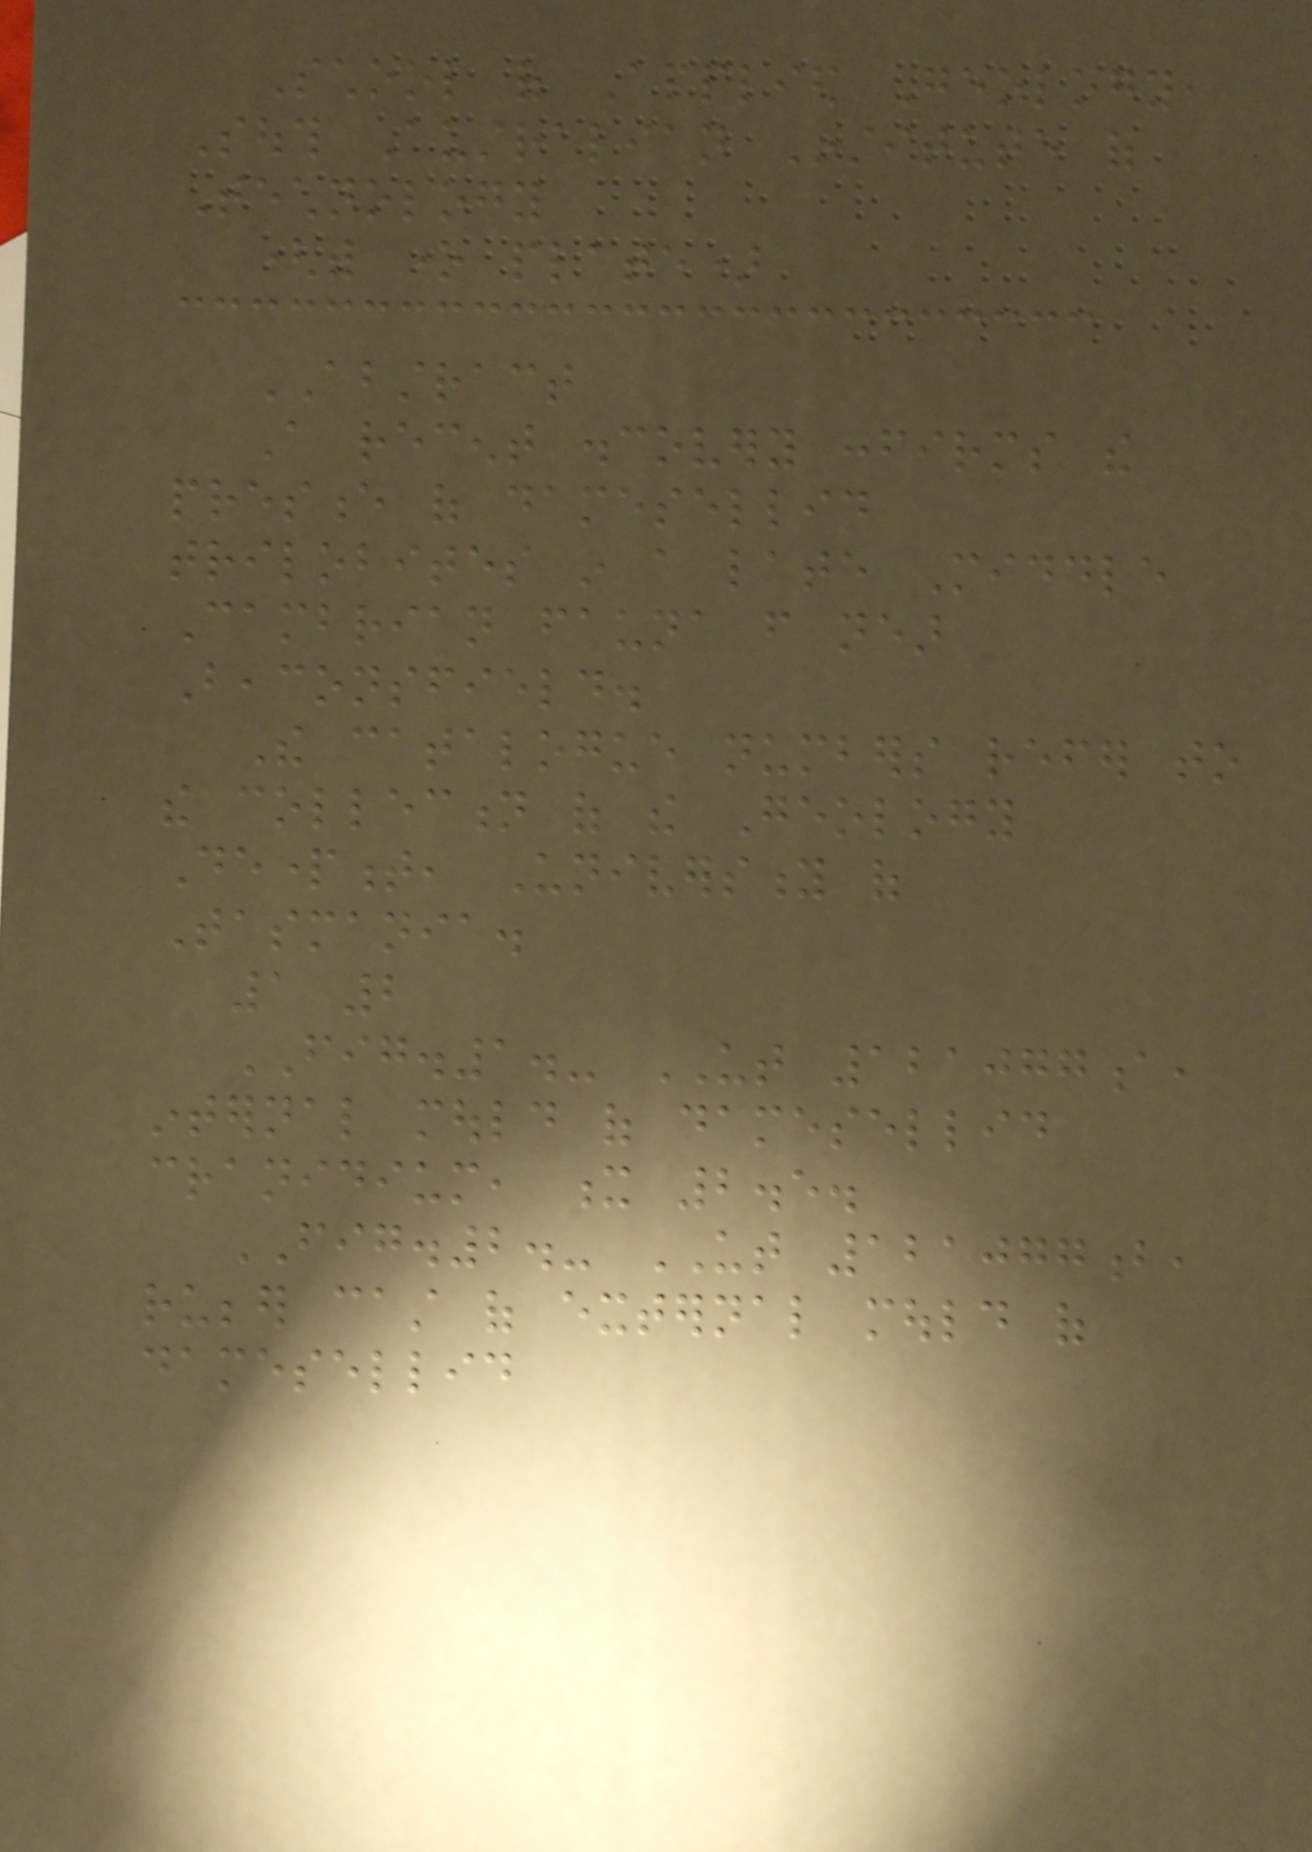School of Applied Geology,
South Australian Institute of
Technology
(with one plate)
ABSTRACT
A recent discovery confirms the
presence of damesellid
trilobites in a late Middle
Cambrian fauna from near
Beaconsfield.
The catalogue numbers refer to
the collection of the Geology
Department, University of
Tasmania.
1 2
FIG.1.- UT 121077a,
internal mould of damesellid
cranidium, x 2.5.
FIG.2.- UT 121077b,
rubber cast of external mould of
damesellid
